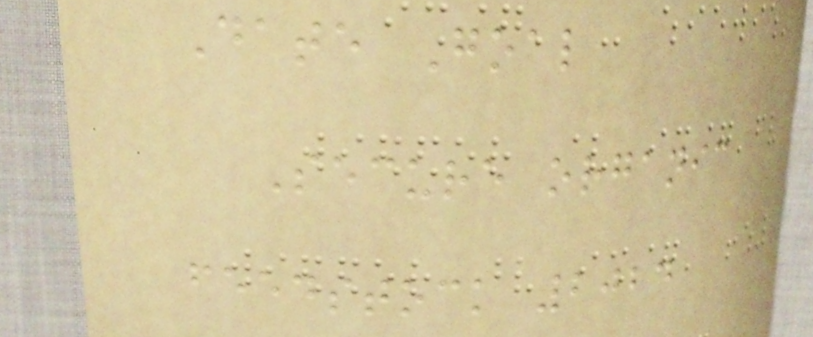Date Goal
Secure organic
feedstock 2024
